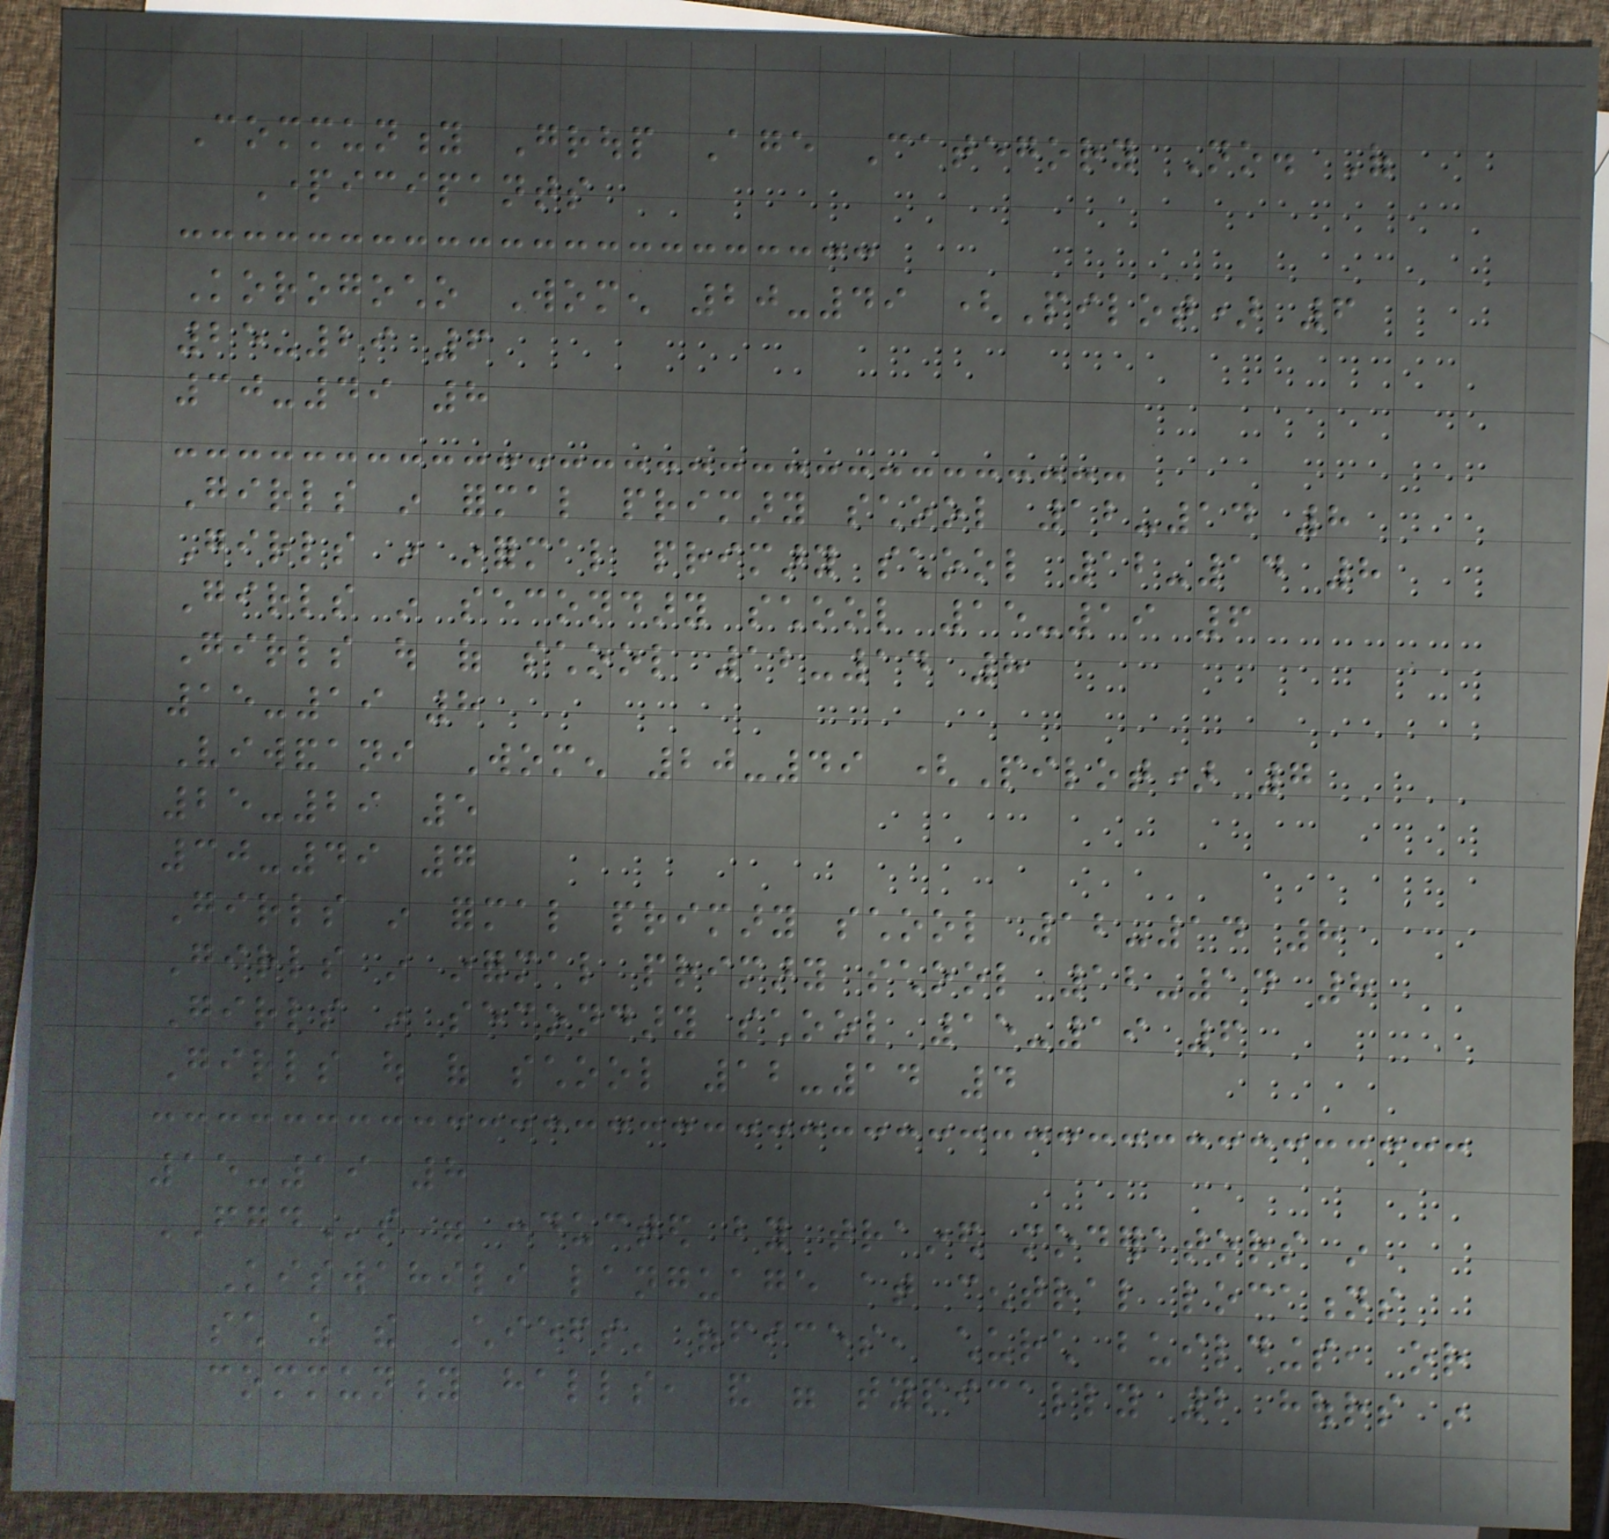Community Group Age Category No. Of
Participants
Korogocho Women 20-49 (Pilot) 6
25-29 6
30-49 8
Girls in formal primary school 12-14 8
Girls in informal primary school 12-14 8
Girls in secondary school 15-19 6
Girls out of school 12-14 8
15-19 8
Viwandani Women 20-49 (Pilot) 7
25-29 5
30-49 7
Girls in formal primary school 12-14 8
Girls in informal primary school 12-14 8
Girls in secondary school 15-19 6
Girls out of school 12-14 4
15-19 8
FGDs were conducted by trained moderators in
Kiswahili language at central locations
such as the Chiefs' offices, church buildings, or
community halls, and were typically 2 hours in
